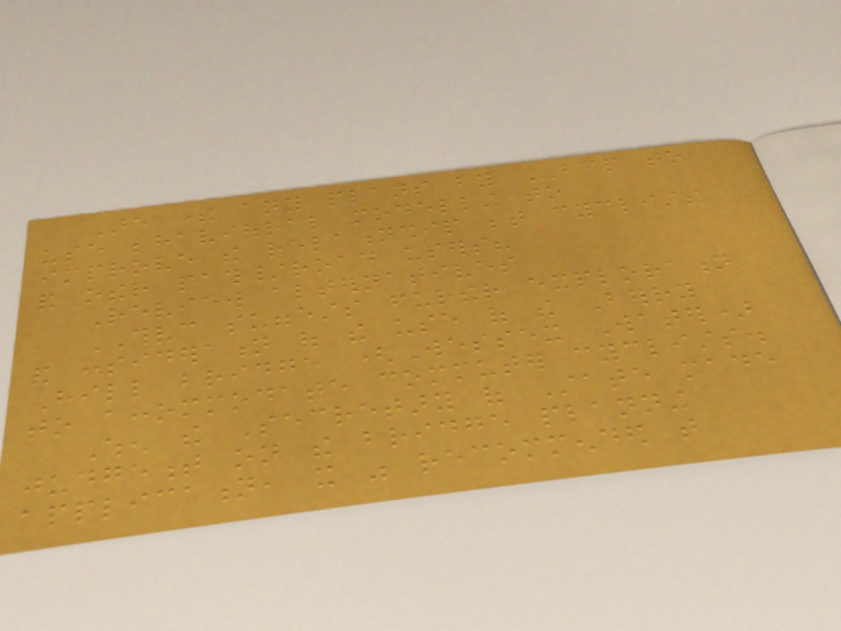Are there any plans by BCP to
use behavioural modelling to
improve the relationship between cyclists
and other path/road users?
Review alternatives
THVC suggests further exploration
and consideration of the use of the Berry
Hill bridge (Wessex Water)
to accommodate commuter cyclists.
When the Secretary of State made
judgement on the bridge planning
application, it was recommended that
